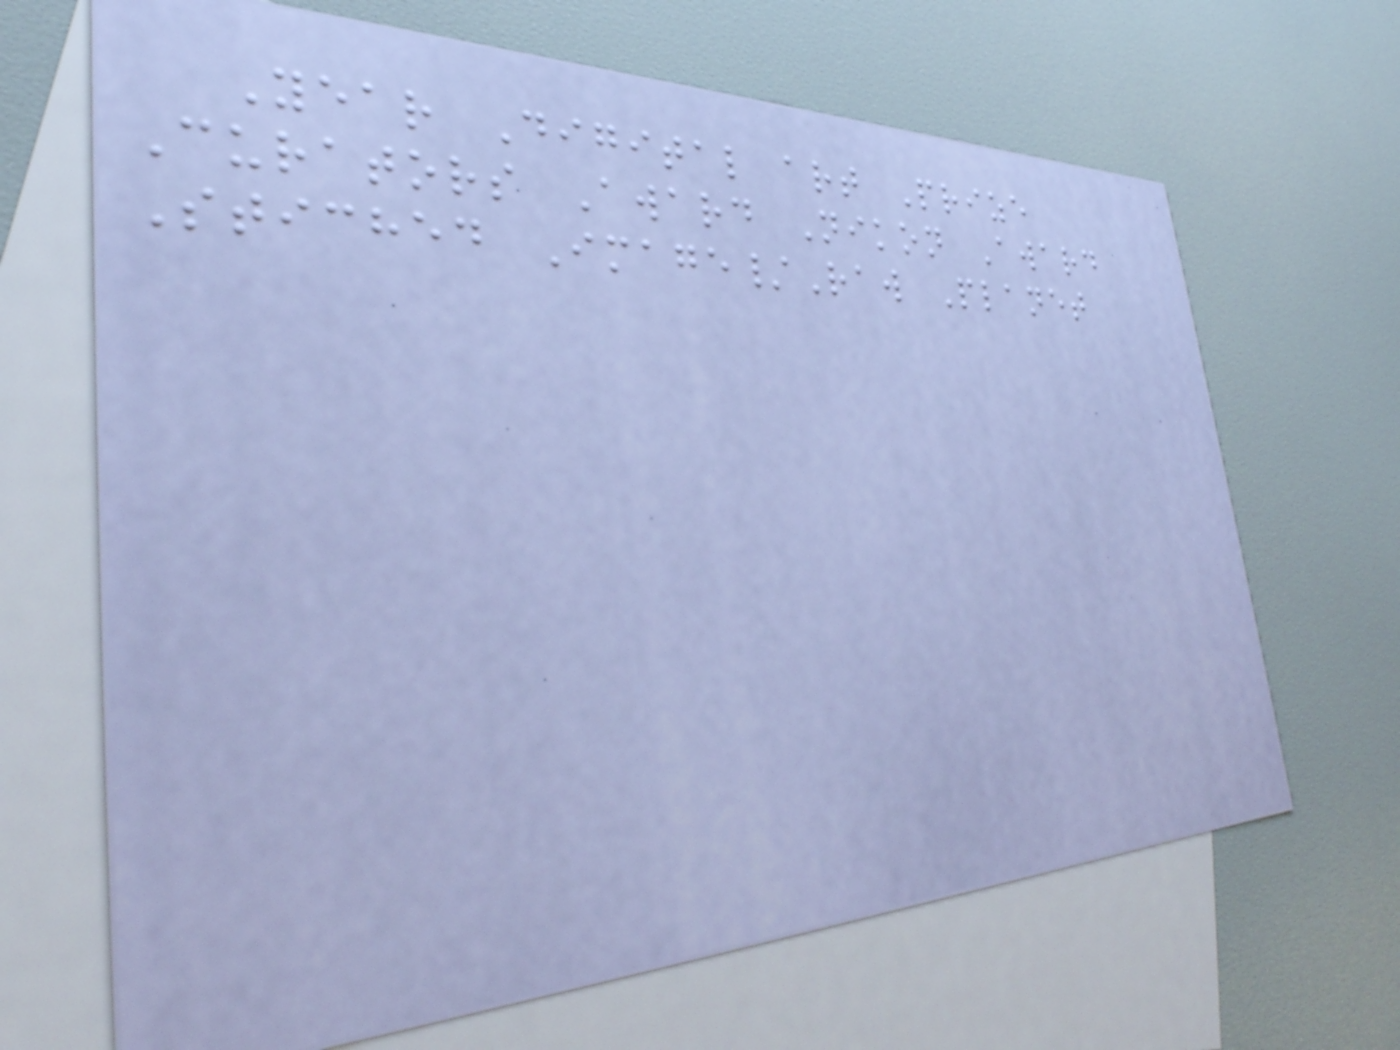Year Digital art Prize
Curators Award Nikon Award
Stiched Image/Raw Planet
